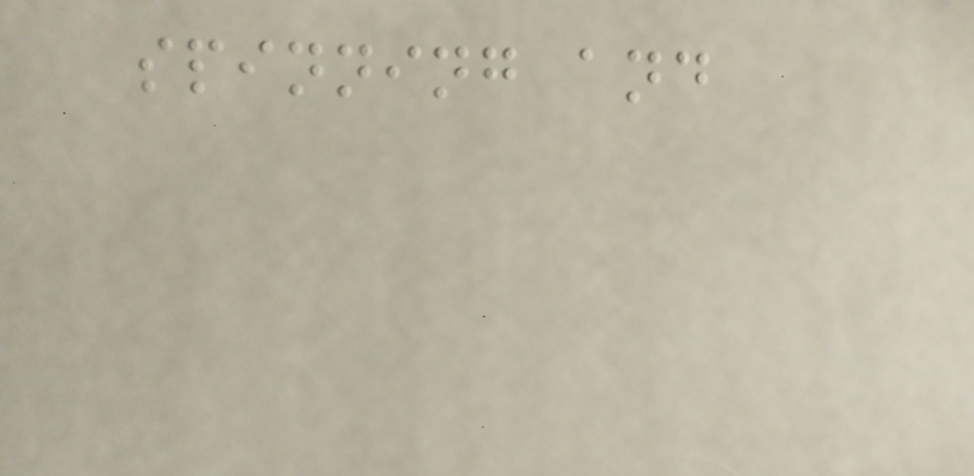spinning and
